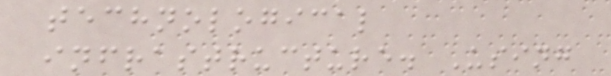technological
infrastructure. Using
